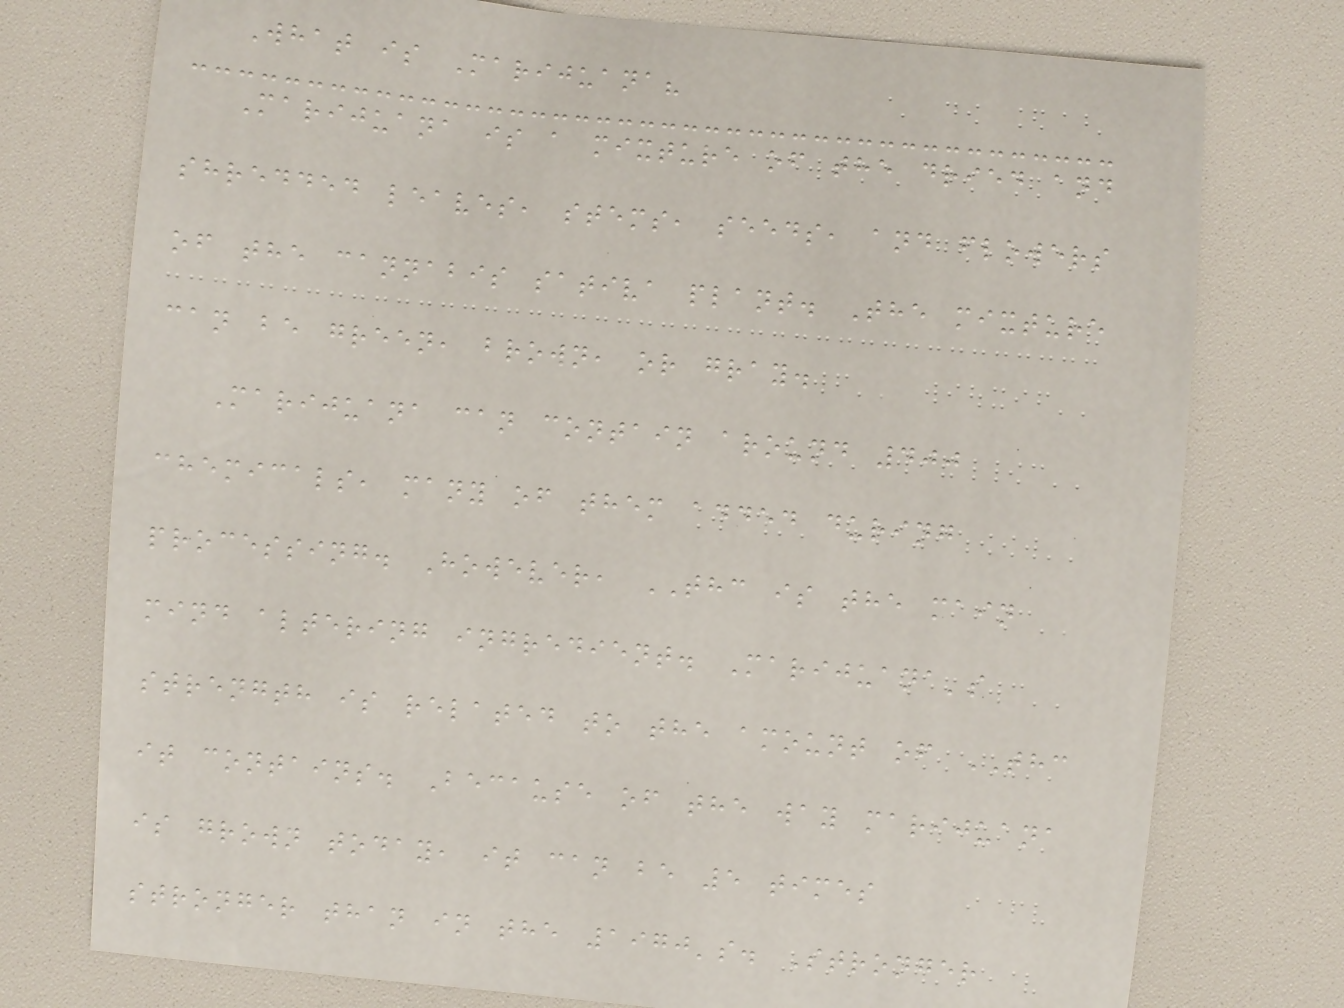What is Marijuana?
Marijuana is a mixture of the dried and
shredded leaves, stems, seeds, and flowers
of the cannabis sativa plant. The mixture
can be green, brown, or gray.
Marijuana can contain around 400
chemicals, many of them added during
processing. However, THC is the main
mind altering ingredient. Marijuana's
strength is related to the amount of THC
it contains. Because of the way marijuana
is grown today, it can be 5 times
stronger than in the 1970's. Stronger
